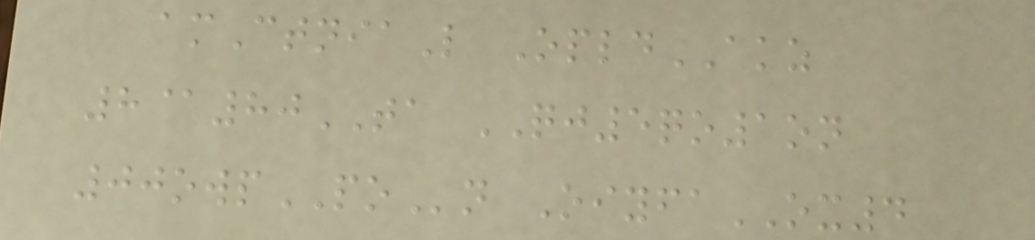amCtniaL OpldAKZ
8@80TA QJ5qo1on
00owpPOn OiyfaOX4
